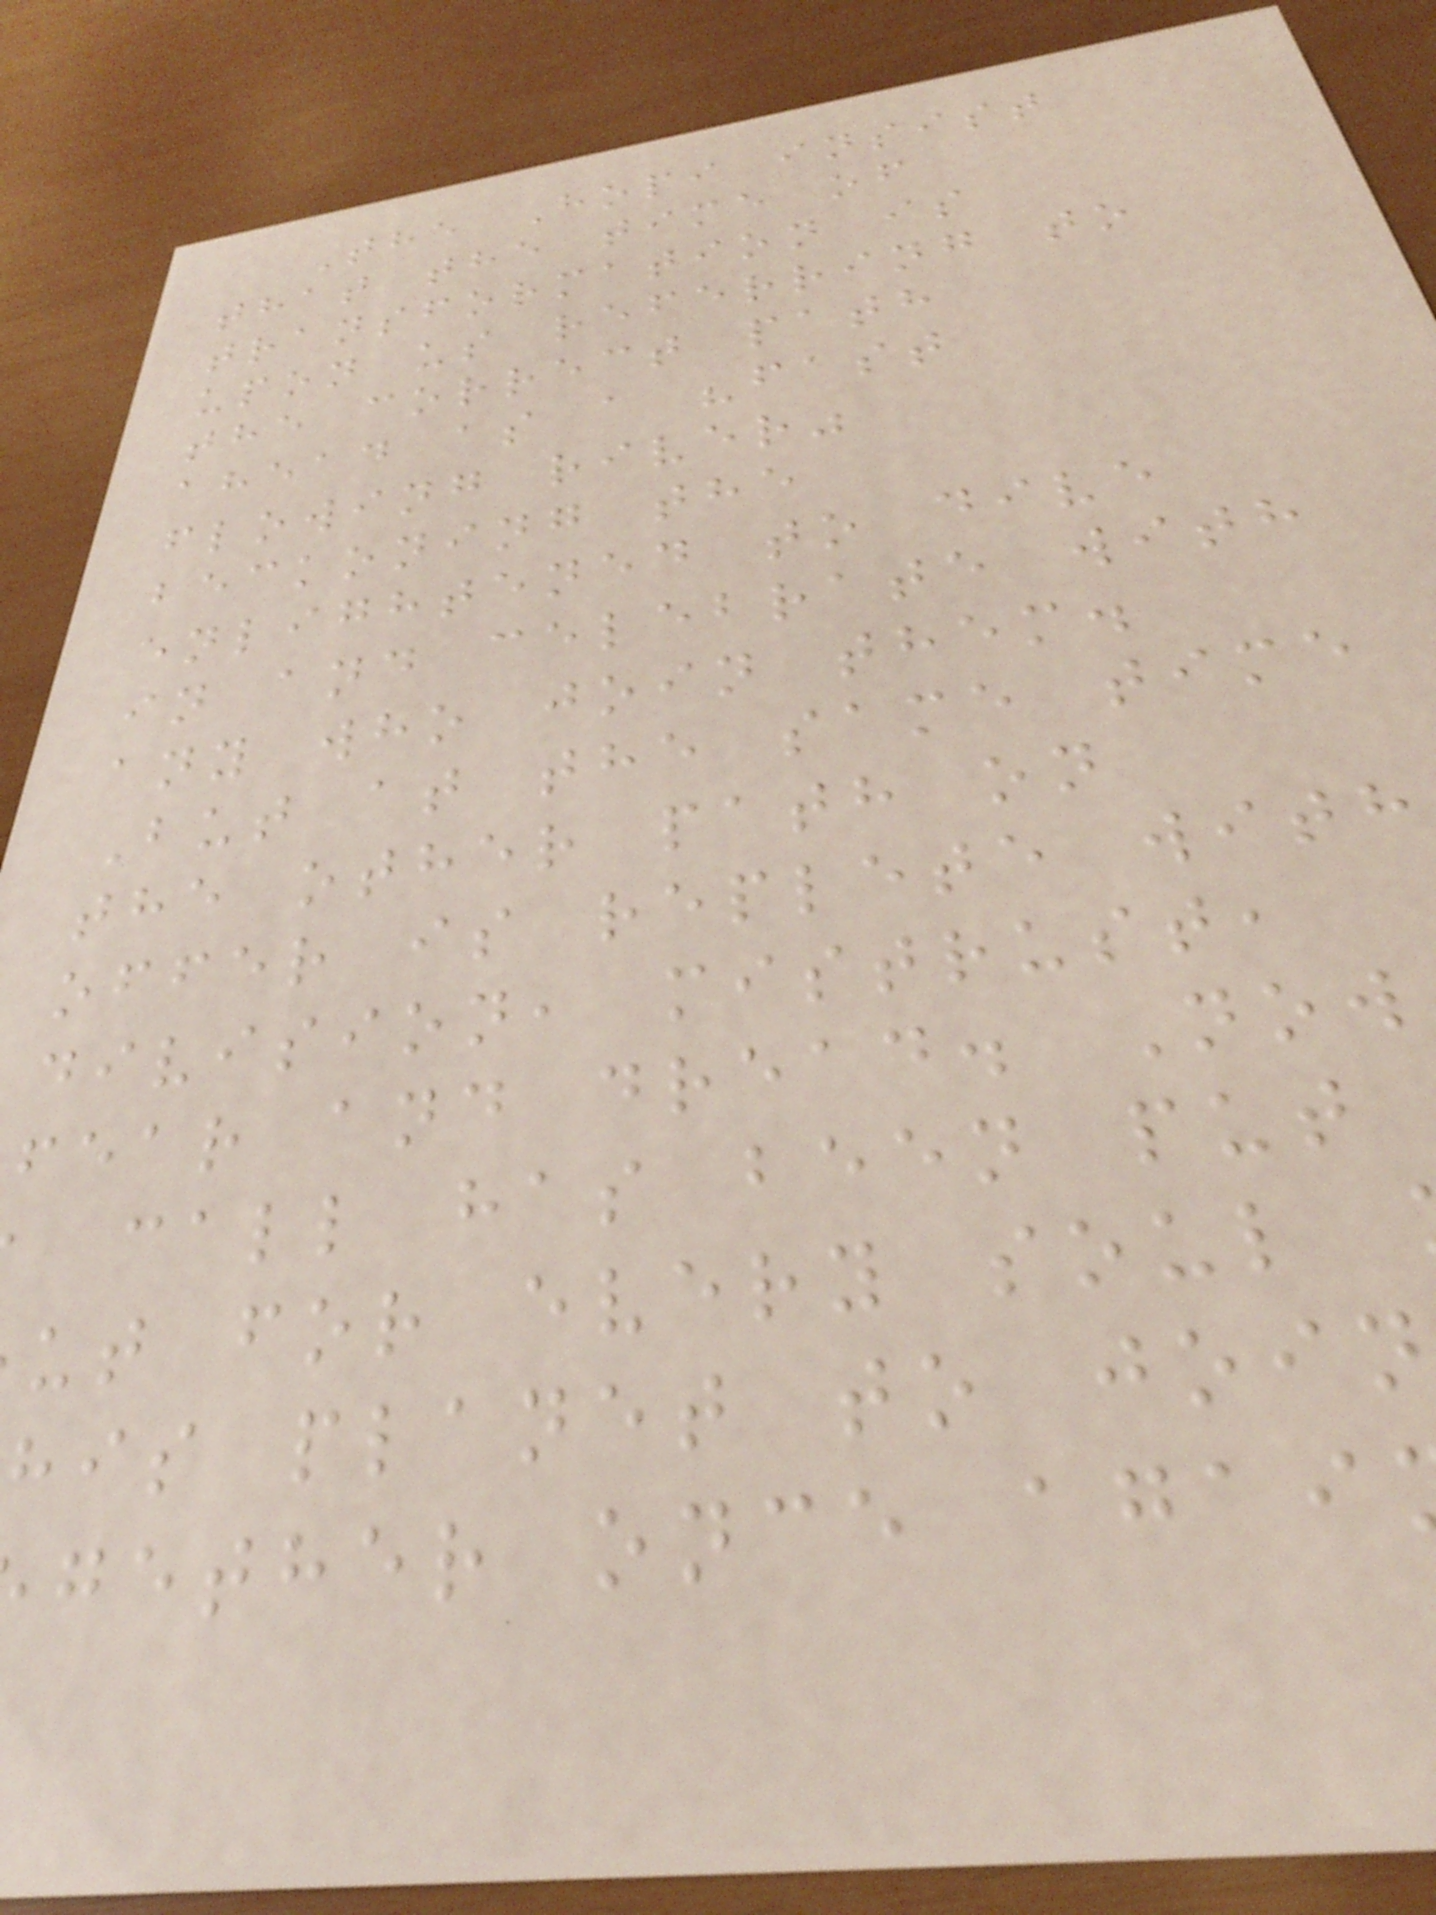The Hopi insist
that the time of
transformation is
upon us referring to
the correct path
ahead as a "fast
flowing river"
beckoning the
enlightened to dive
in and celebrate with
any who join them.
But at the same time
the other path on
offer is replete with
division, mistrust,
fear and dread. Now
call has been put
ut for every soul
his planet to join
gether once agai
